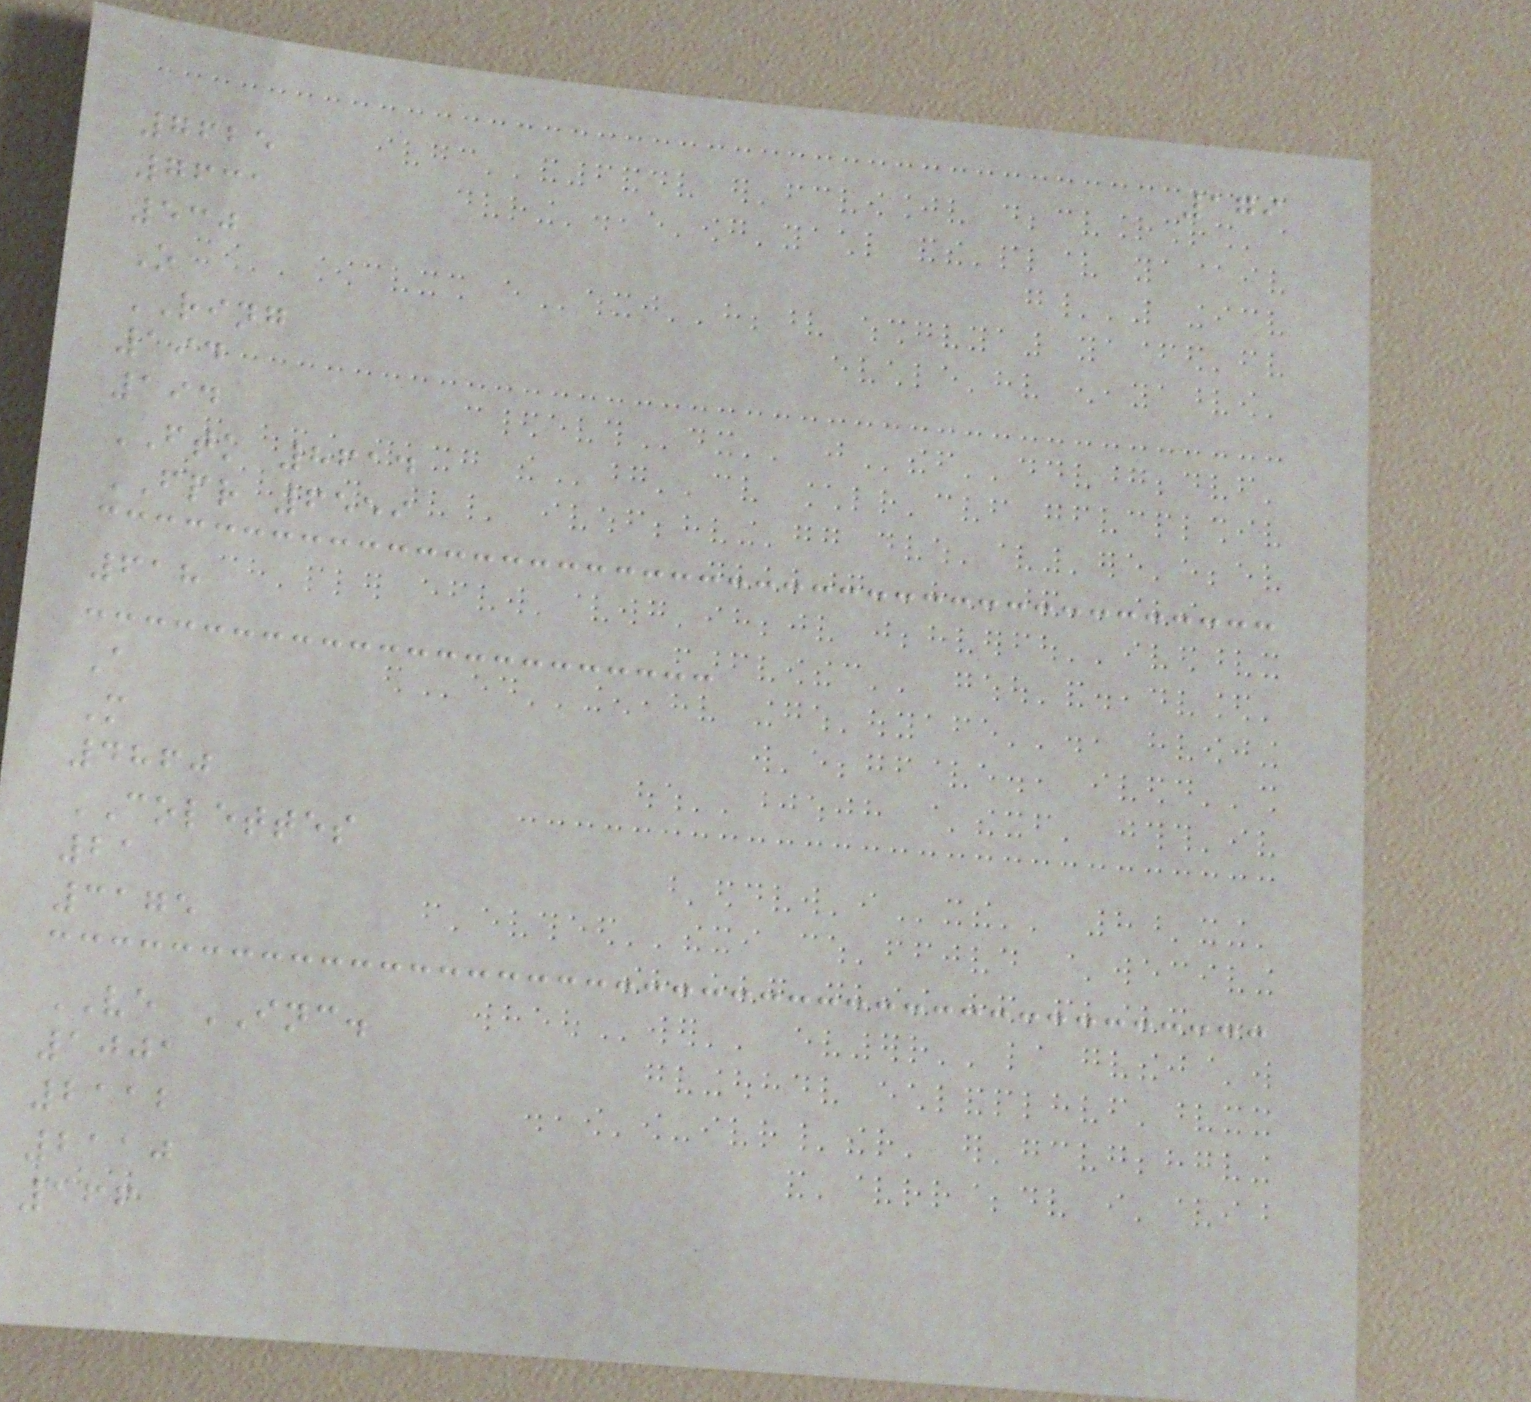179
7625
7631
530
O
RING
194
194
FTK 8614
FPR 6559
618
A
M
4860
COLETTES
21
3175
VE INC.
1001
2112
2110
166
